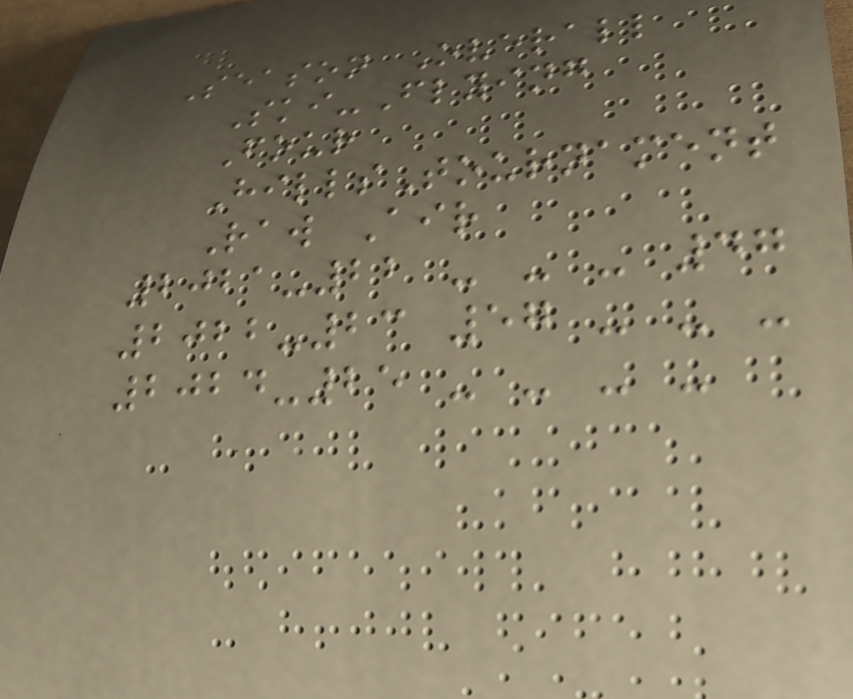Season Overall
Ski-Flying
Four
HillsTournament
Raw Air
2021-22 - - - 47
2022-23 57 - - -
2024-25 - - - -
